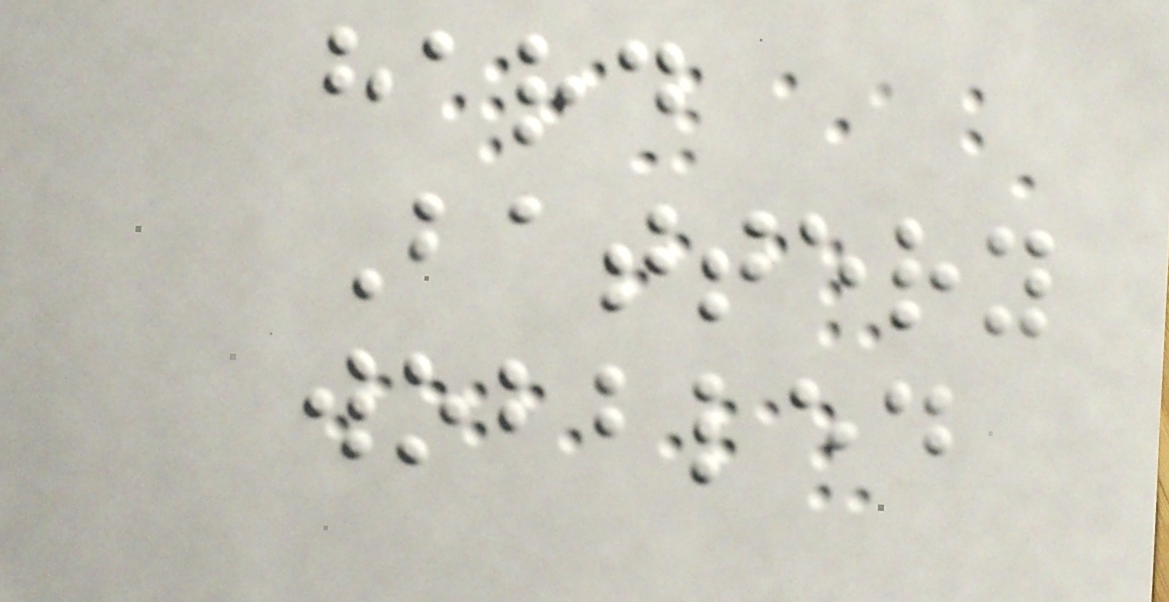hard
Battery
wobbled
